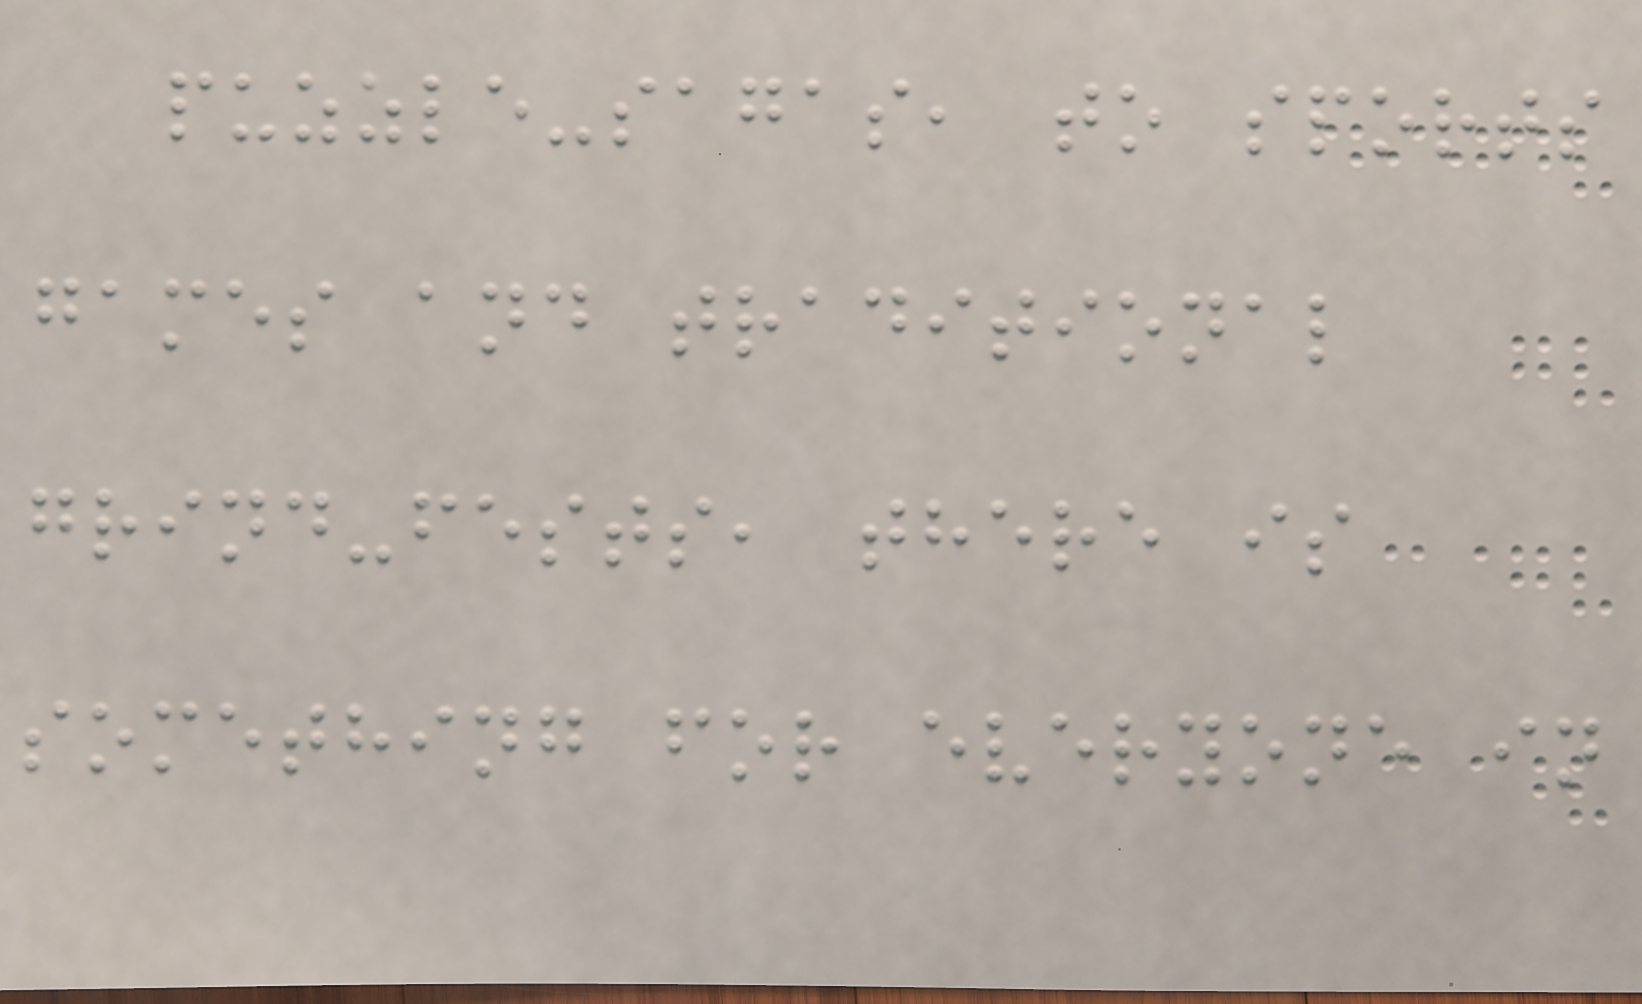puzzle-sagas, to sports
games and traditional
grind-fests, there is
something for everyone in
